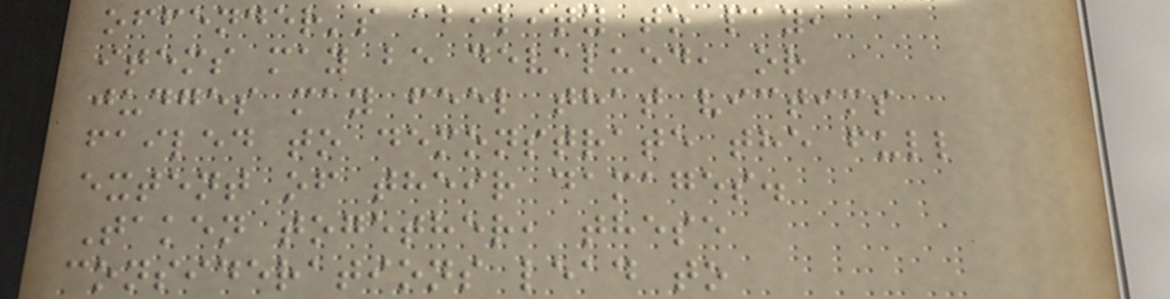offender's ability to pay,
items may be devalued, or
judges may feel that victims
failed to demonstrate the full
extent of their damages.
Taken together, these
considerations lead to
